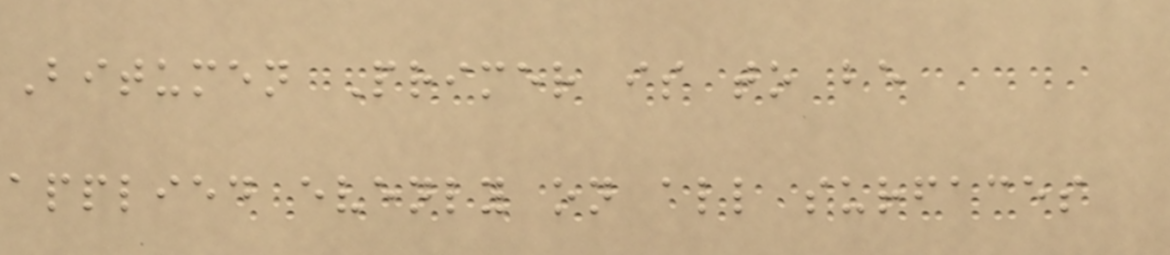Bitumen Primer is to be
applied evenly on all surfaces
